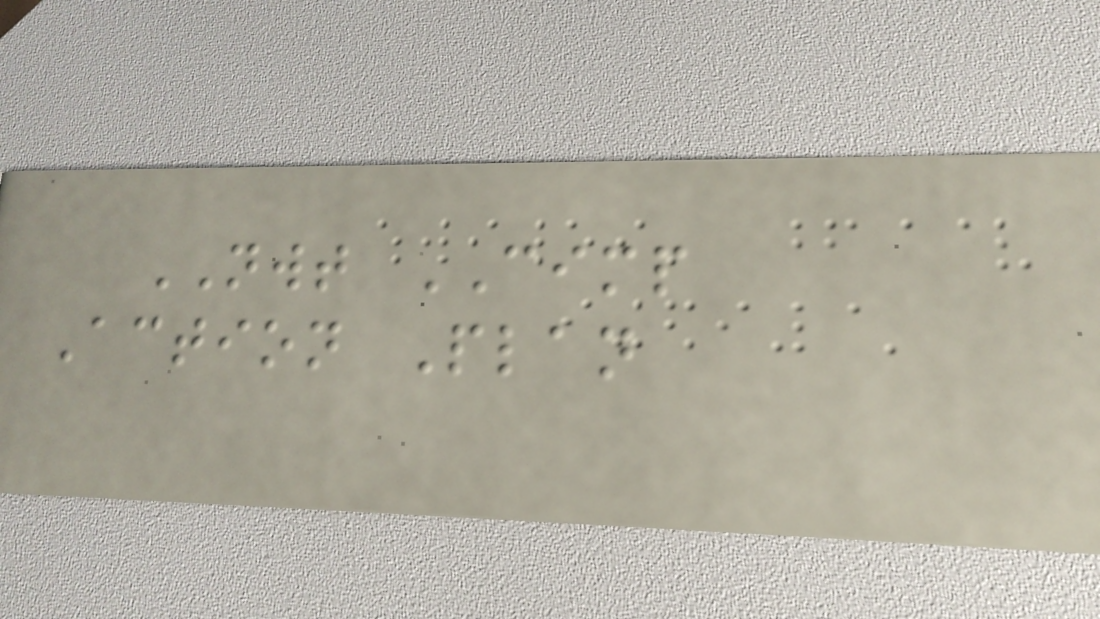NWT CIMP
Action Plan
